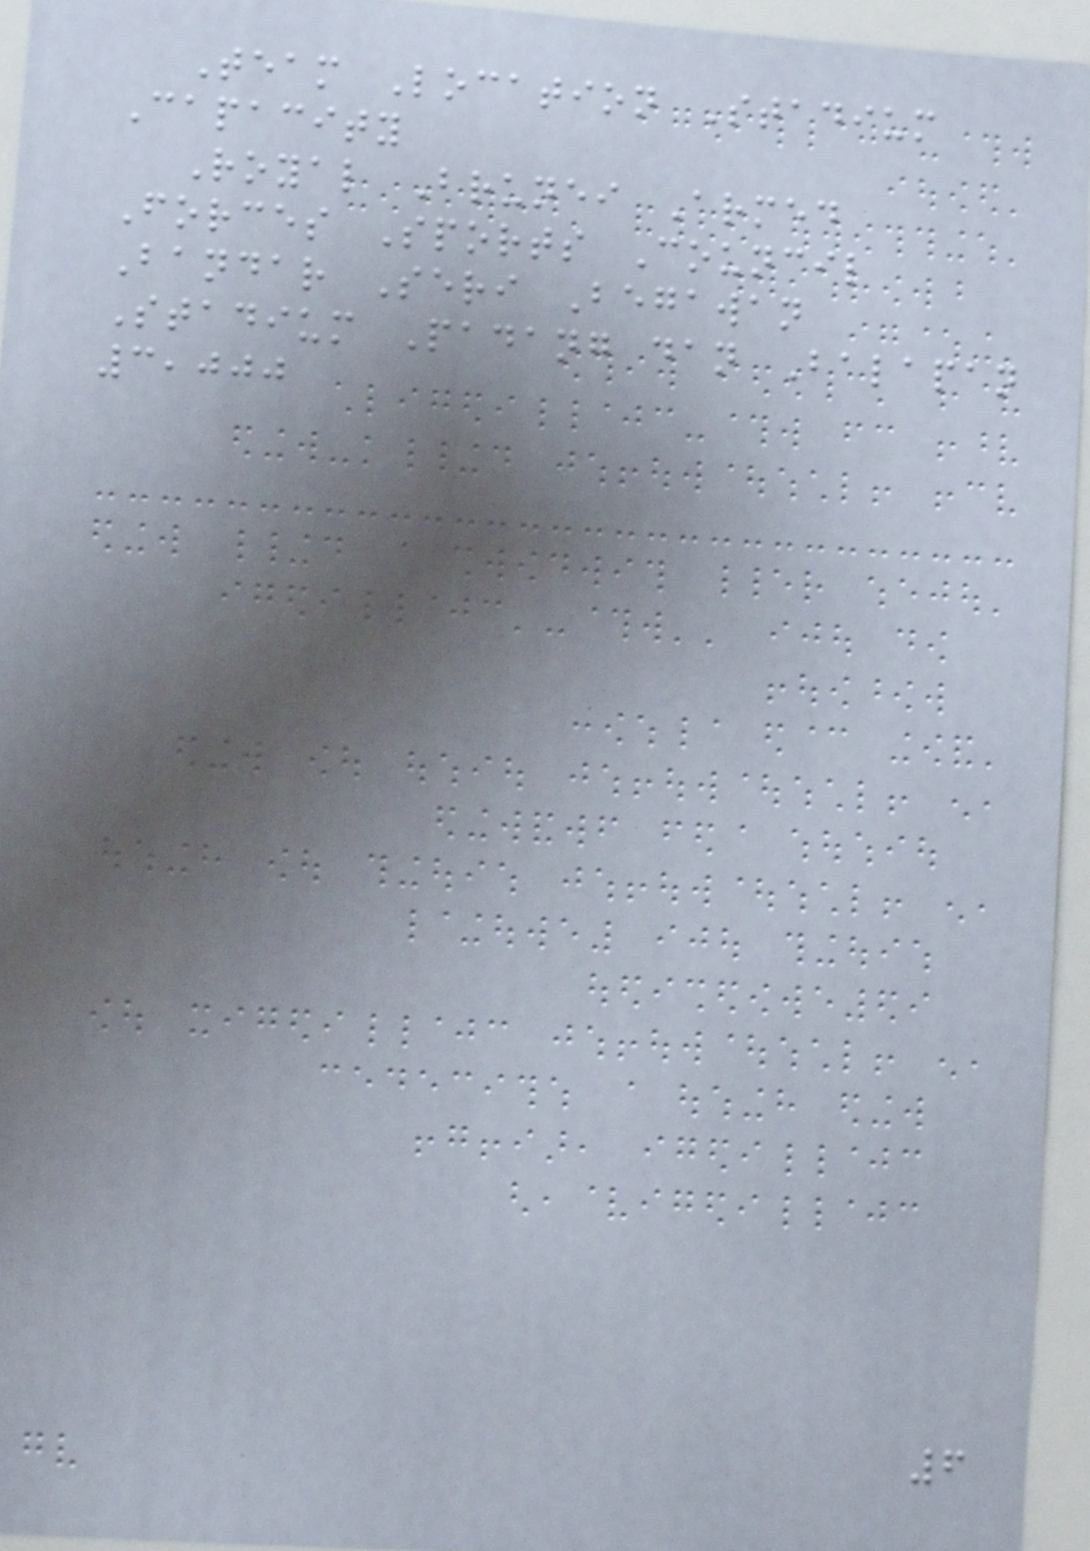Team Location Stadium
Capacity
Royal Brunei Armed
Forces Sports Council
Bandar Seri Begawan
Stadium Padang dan Balapan
3,000
6
